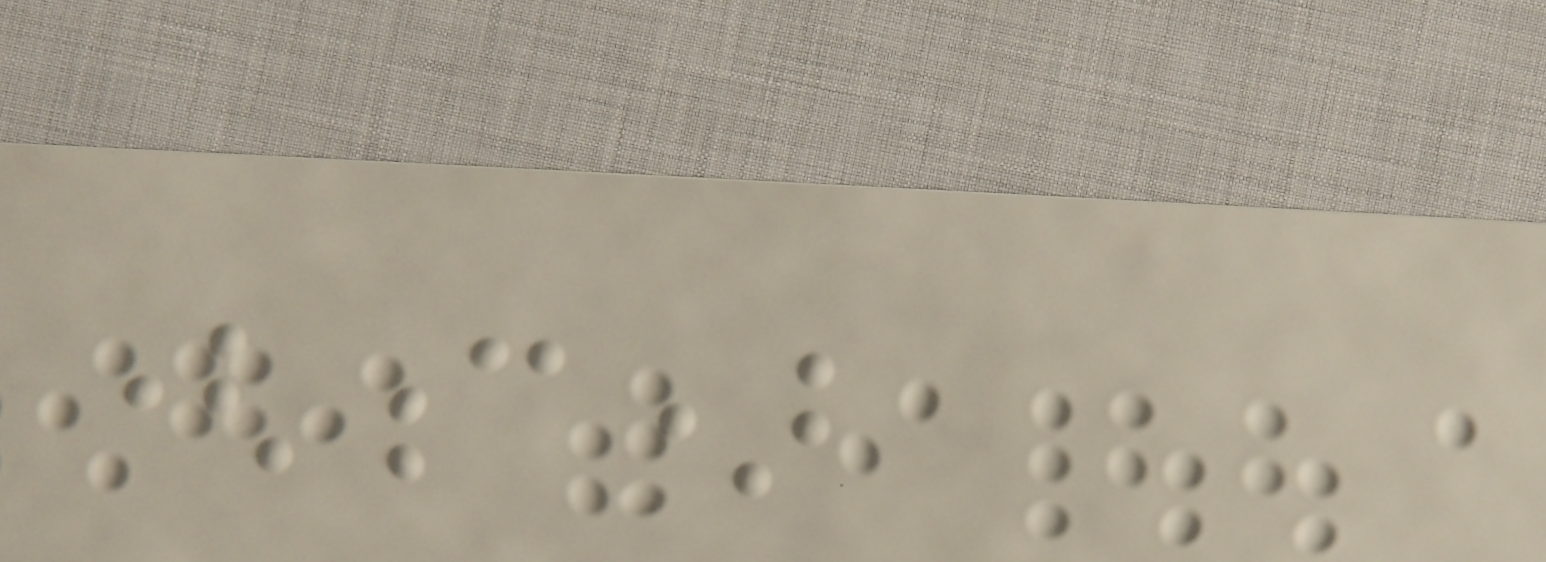(c)
